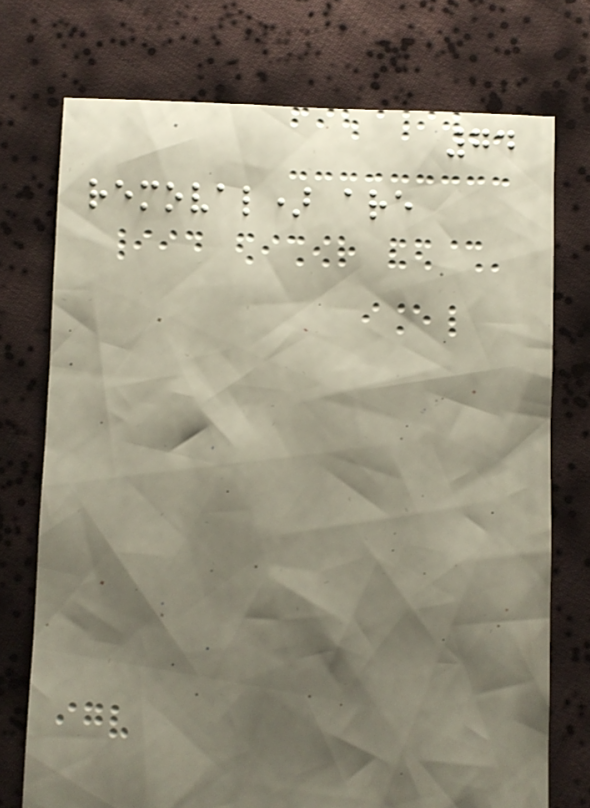74
removal) are
